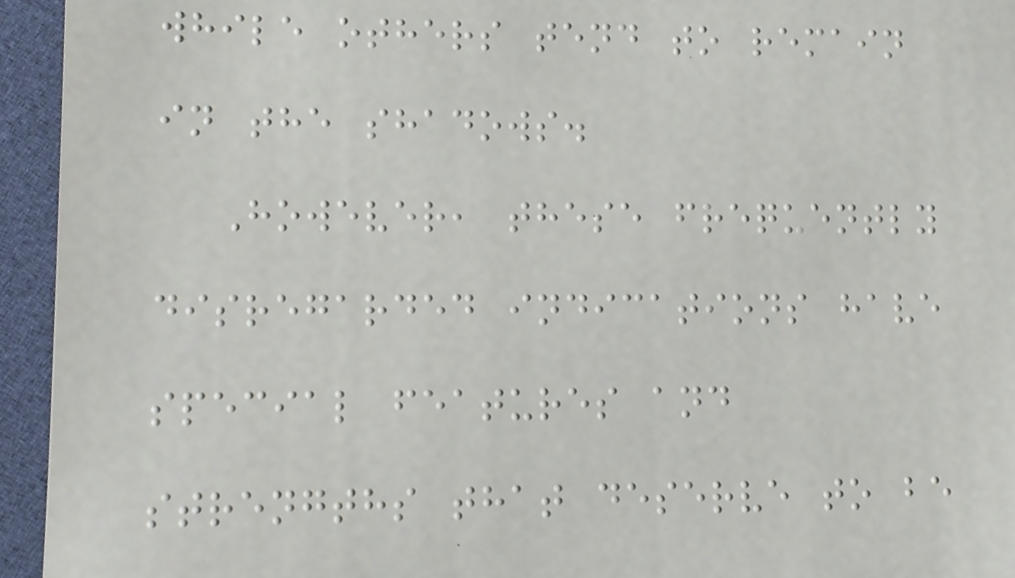while others tend to remain
in the shadows.
However, these frequently
disregarded indications have
special features and
strengths that deserve to be
